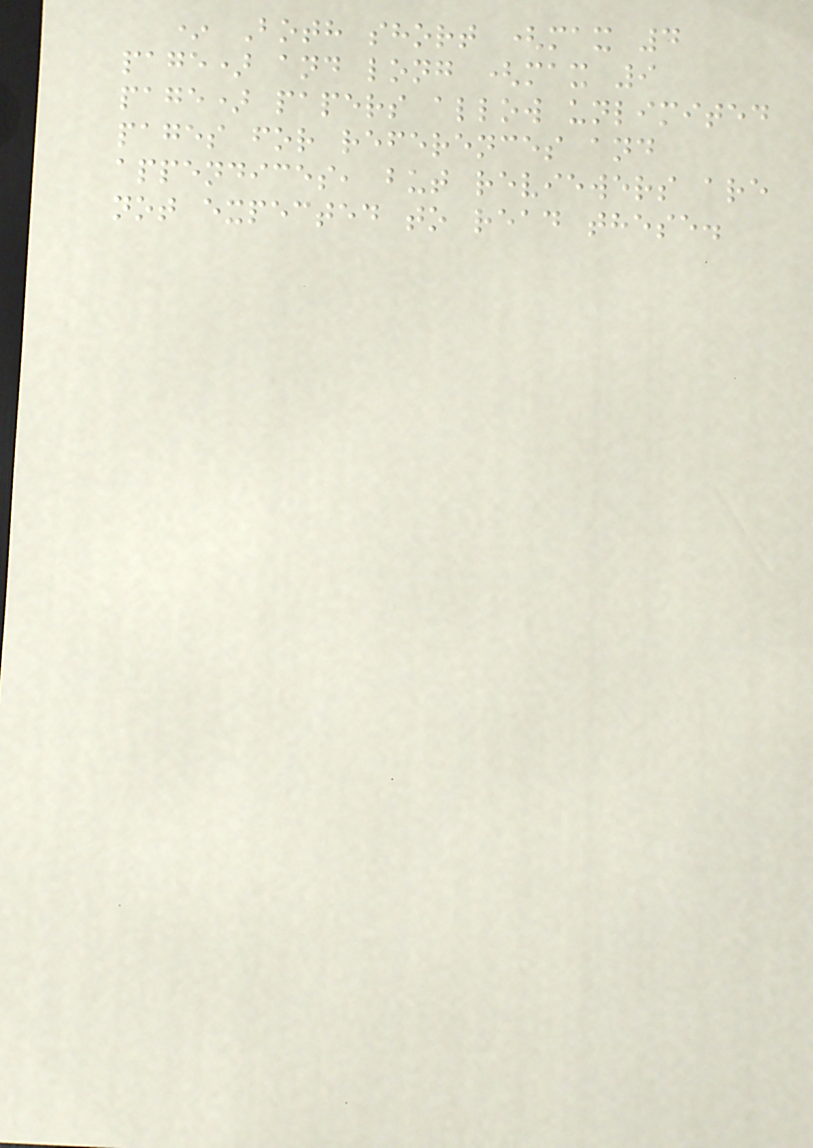* Both short (max 4
page) and long (max 9
page) papers allow unlimited
pages for references and
appendices, but reviewers are
not expected to read these.
